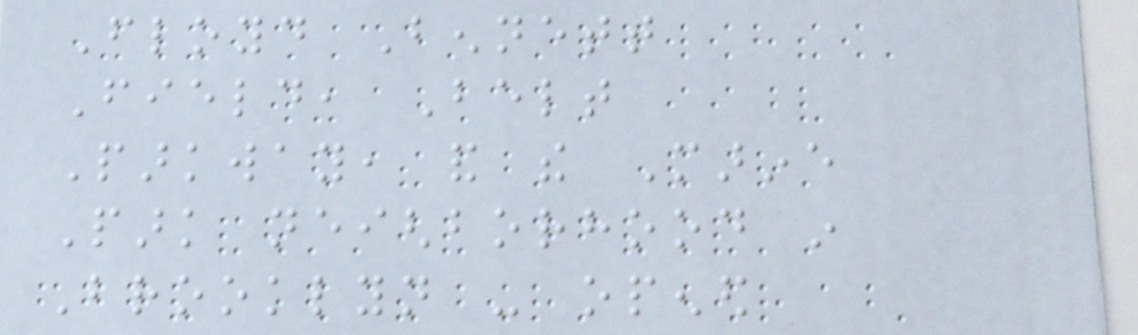Floyd Bennett
Field, Belt
Parkway, and the Marine
Park neighborhood in
Brooklyn - opened
